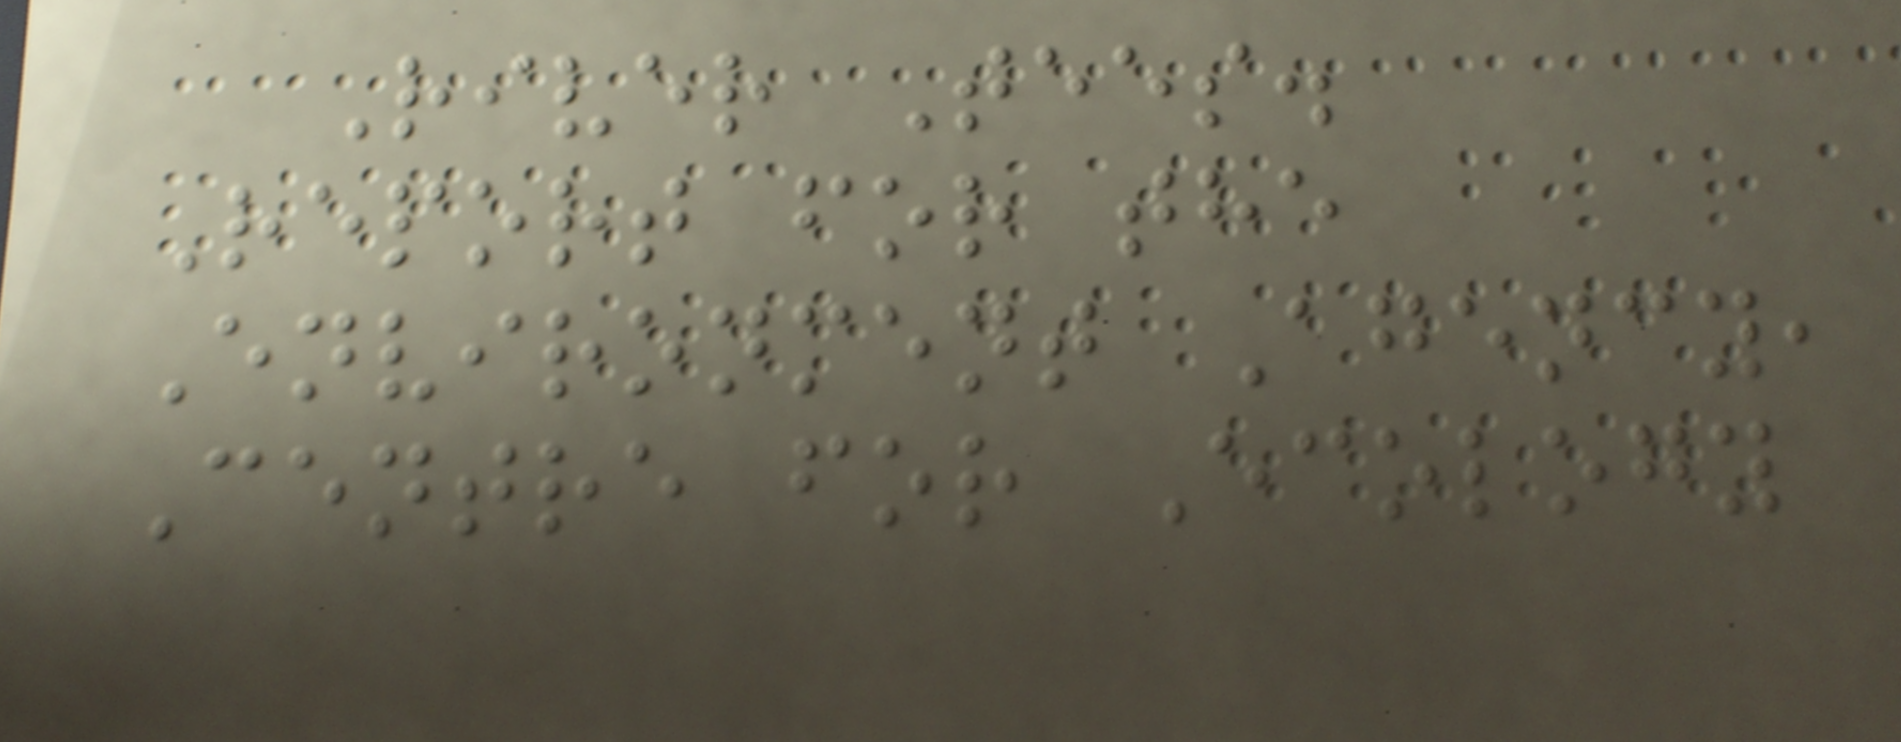River Tees.
Report for the
Environment Agency,
Centre for Ecology
